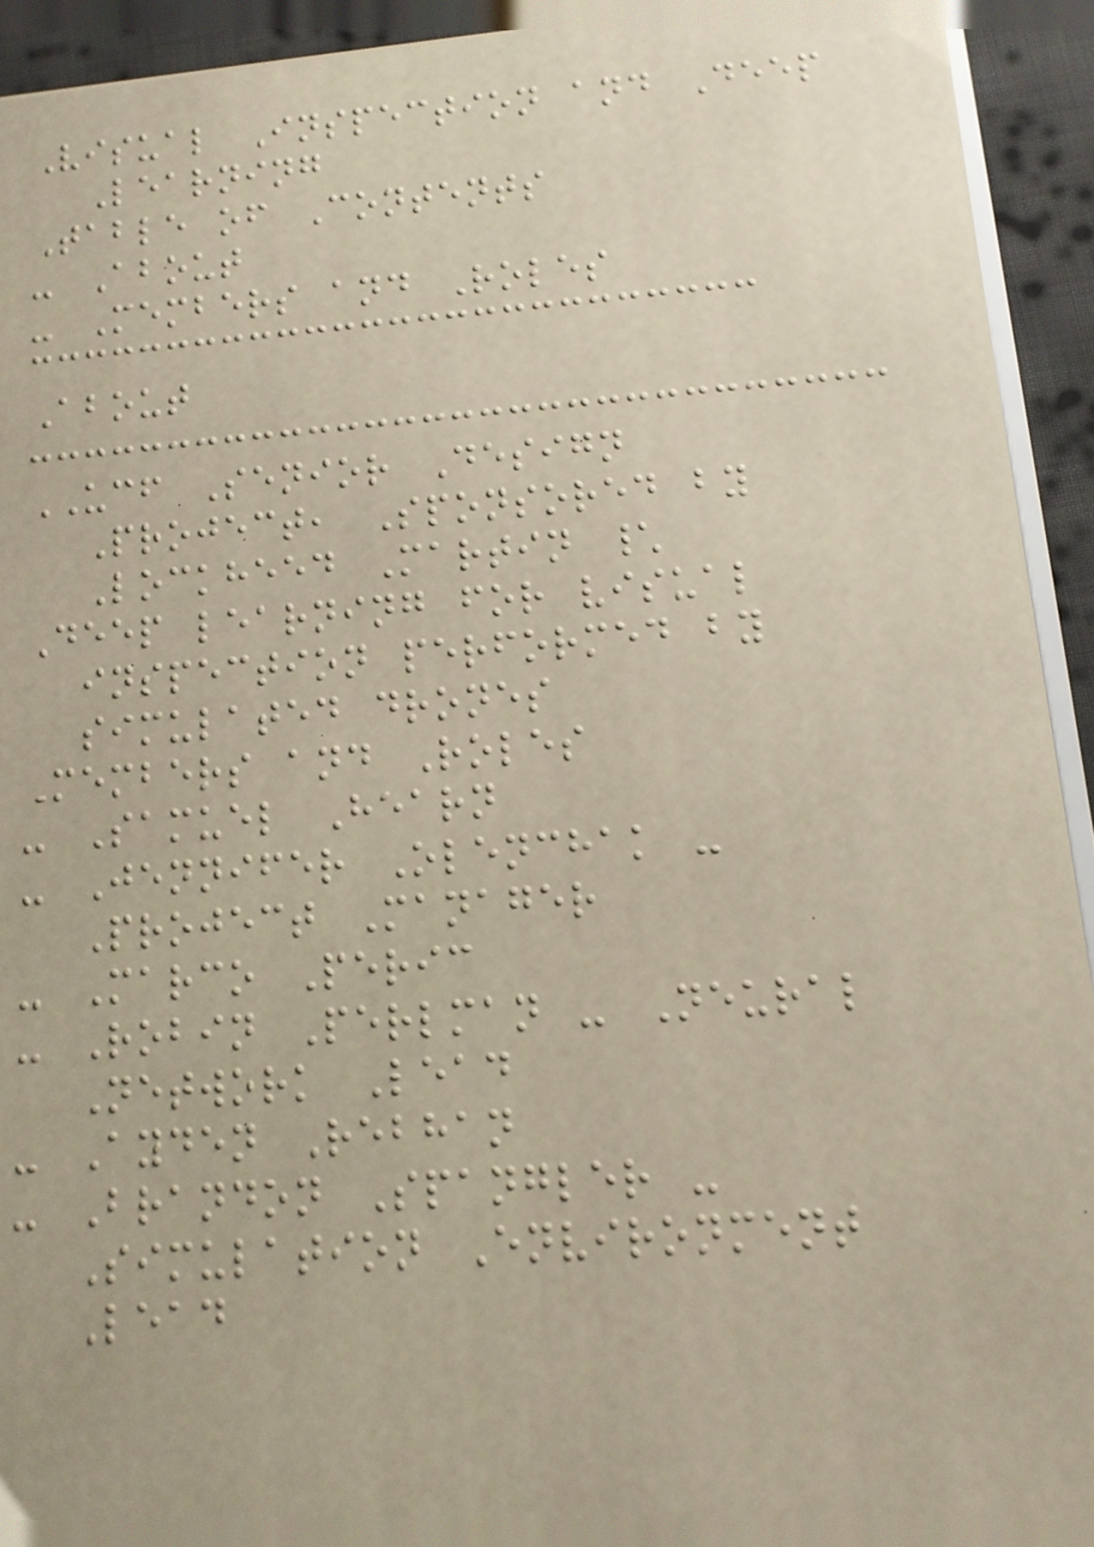Visual Inspection and Deep
Learning
Table of Contents
- About
- Members and Roles
About
UCF Senior Design
Project, Sponsored by
Lockheed Martin \
Deep learning for visual
inspection performed by
simulated drones
Members and Roles
- Samuel Hearn
- Jennifer Olenchak -
Project Manager
- Marco Peric
- Robin Perlman - Neural
Network Lead
- Ayden Rebhan
- Brandon Spangler -
Simulation Environment
Lead
